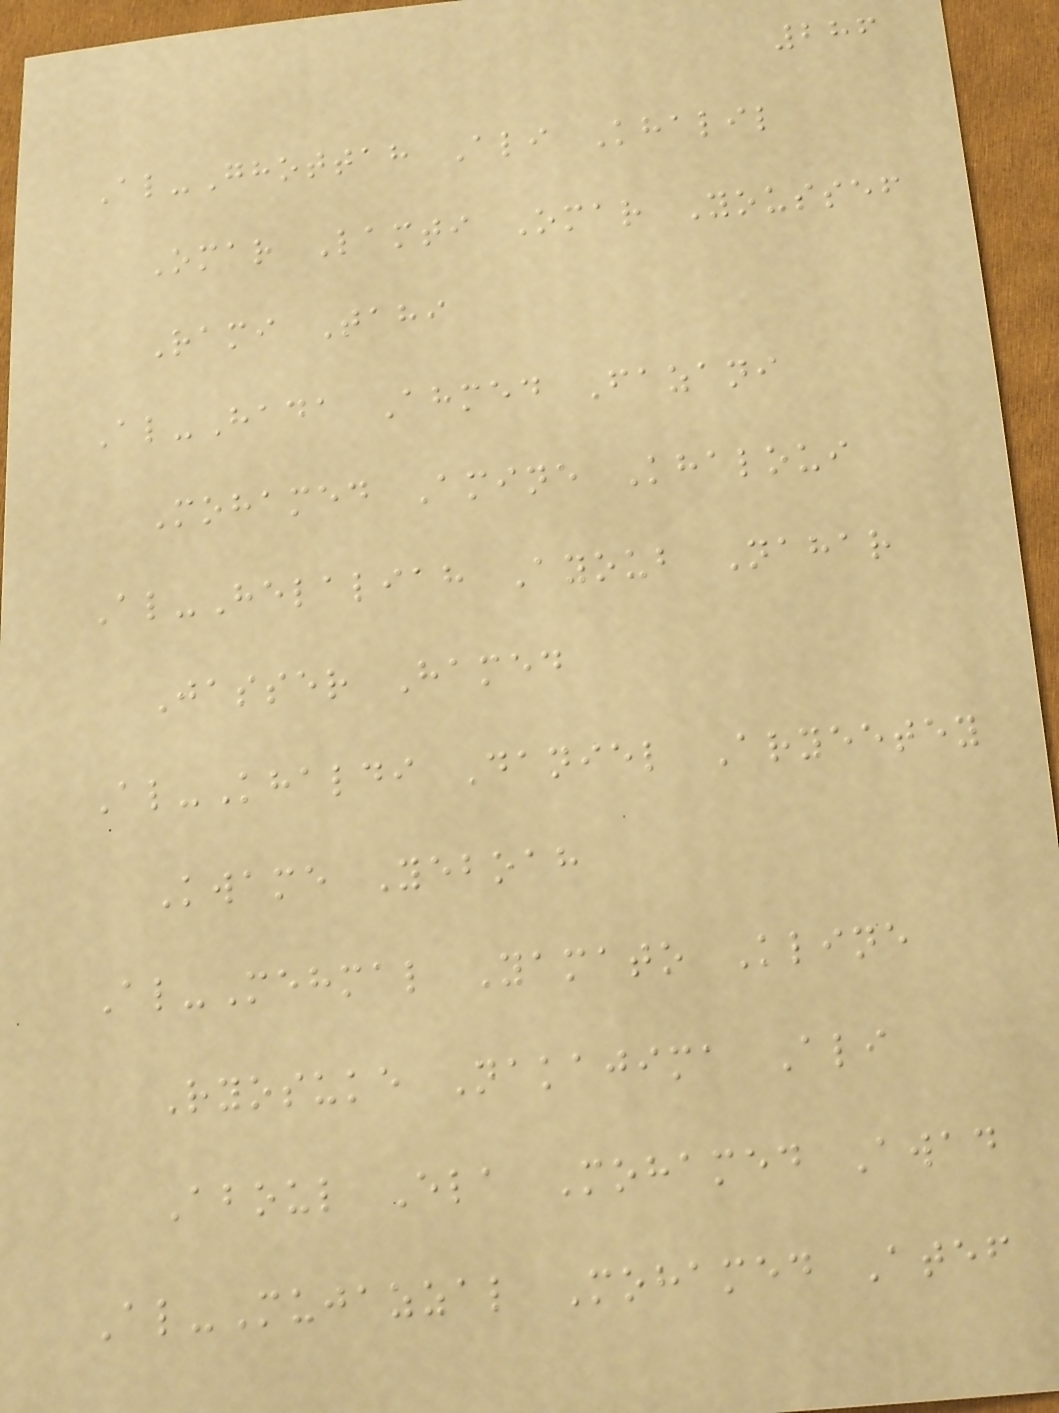286
Al-Ghottah Ali Khalil
Omar Lamti Omar Youssef
Rami Tahi
Al-Hada Ahmed Fazani
Mohamed Amine Khaloui
Al-Helaliah Ayoub Nahar
Jasser Hamed
Al-Khaldi Daniel Aryeetey
Kwame Yeboah
Al-Mehmal Yamato Kline
Ryosuke Nakajima Ali
Aboul Ela Mohamed Awad
Al-Mujazzal Mohamed Atef
